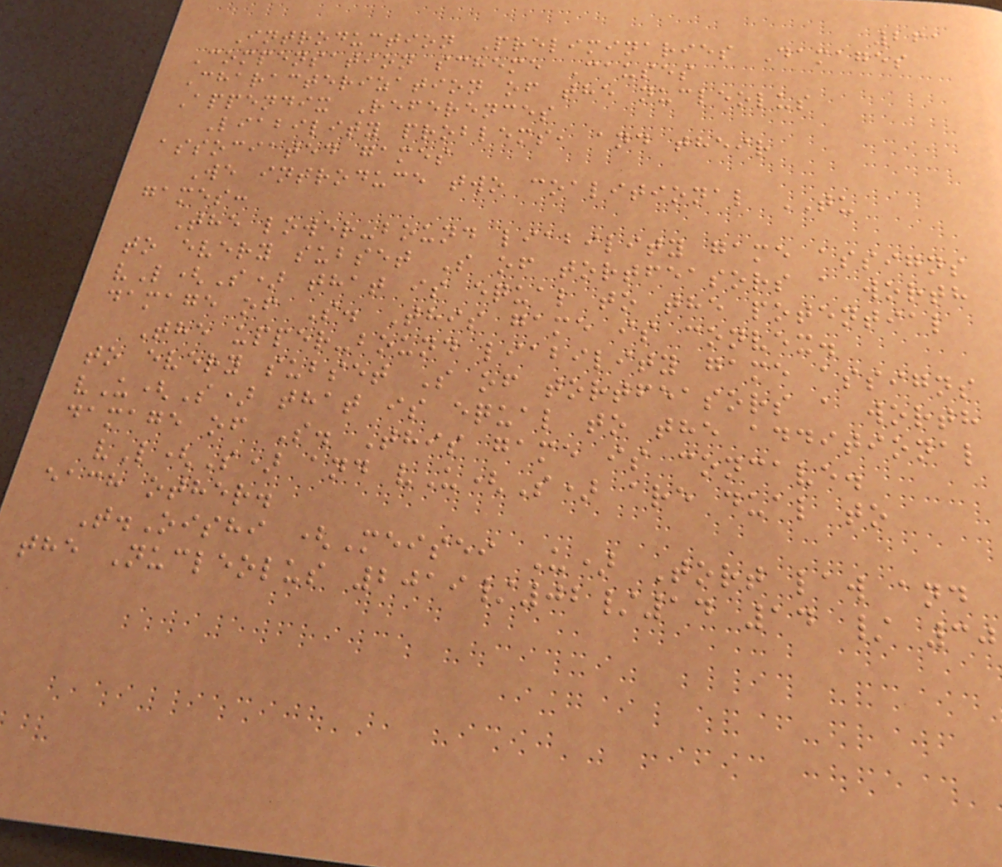261
Introduction Preliminaries Damages
Compensation scheme Causes
Characterization of the nucleolus
Appendix References
Liability problems, and their
associated games
We introduce two coalitional TU
games:
The lower-bound liability game assigns
to every subset S of tortfeasors a worth
vL(S) that is equal to the potential
damage of S. This game is convex.
The upper-bound liability game assigns
to every subset S of tortfeasors a worth
vU(S) that is equal to the additional
damage of S. This game is concave.
vL(S) and vU(S) are dual to
each other.
T.Oishi (Meisei U) Tort law and
the Nucleolus 2019/02/14 14 / 30
